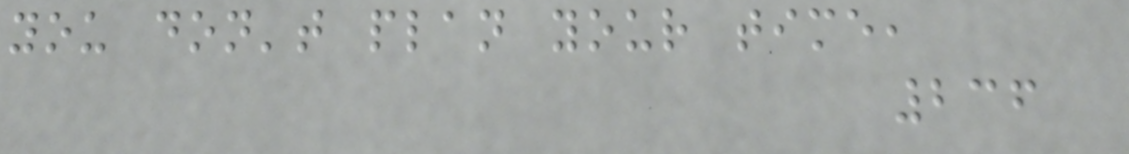you don't plan your time,
236
